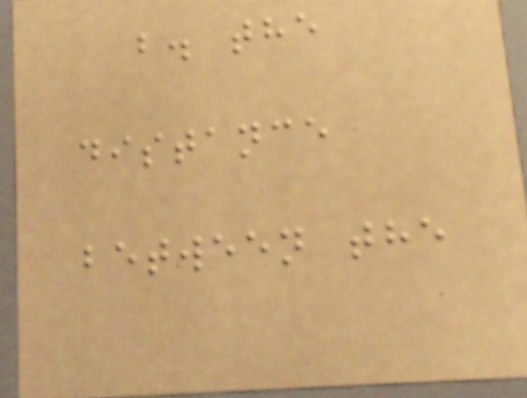b. the
distance
between the
